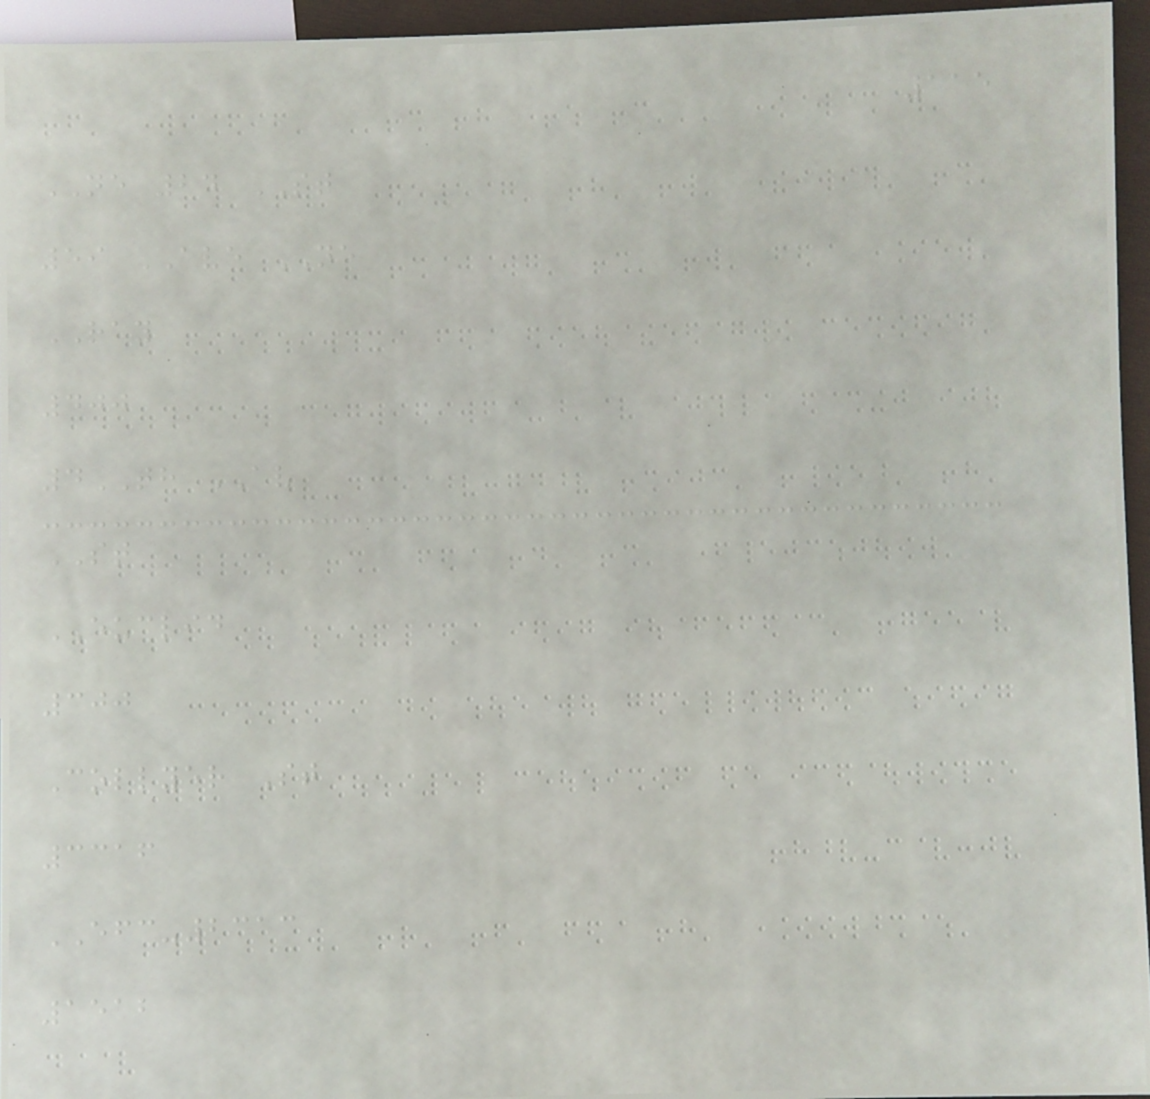115
NE 24 ST
59 AVE NE
RAY
400
4TH AV
ST
EUCLID
300
Collyer St
3316
EFC-2313
1512
